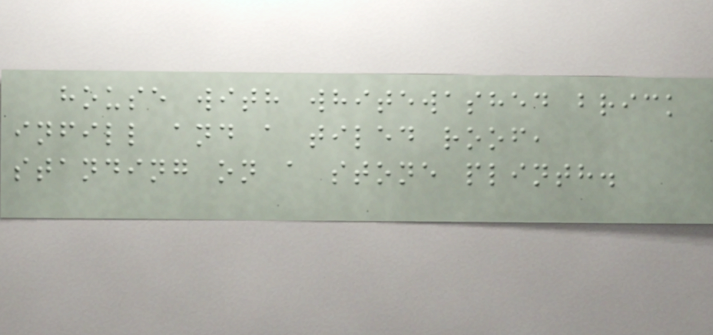house with whitewashed brick
infill and a tiled roof,
standing on a stone plinth.
